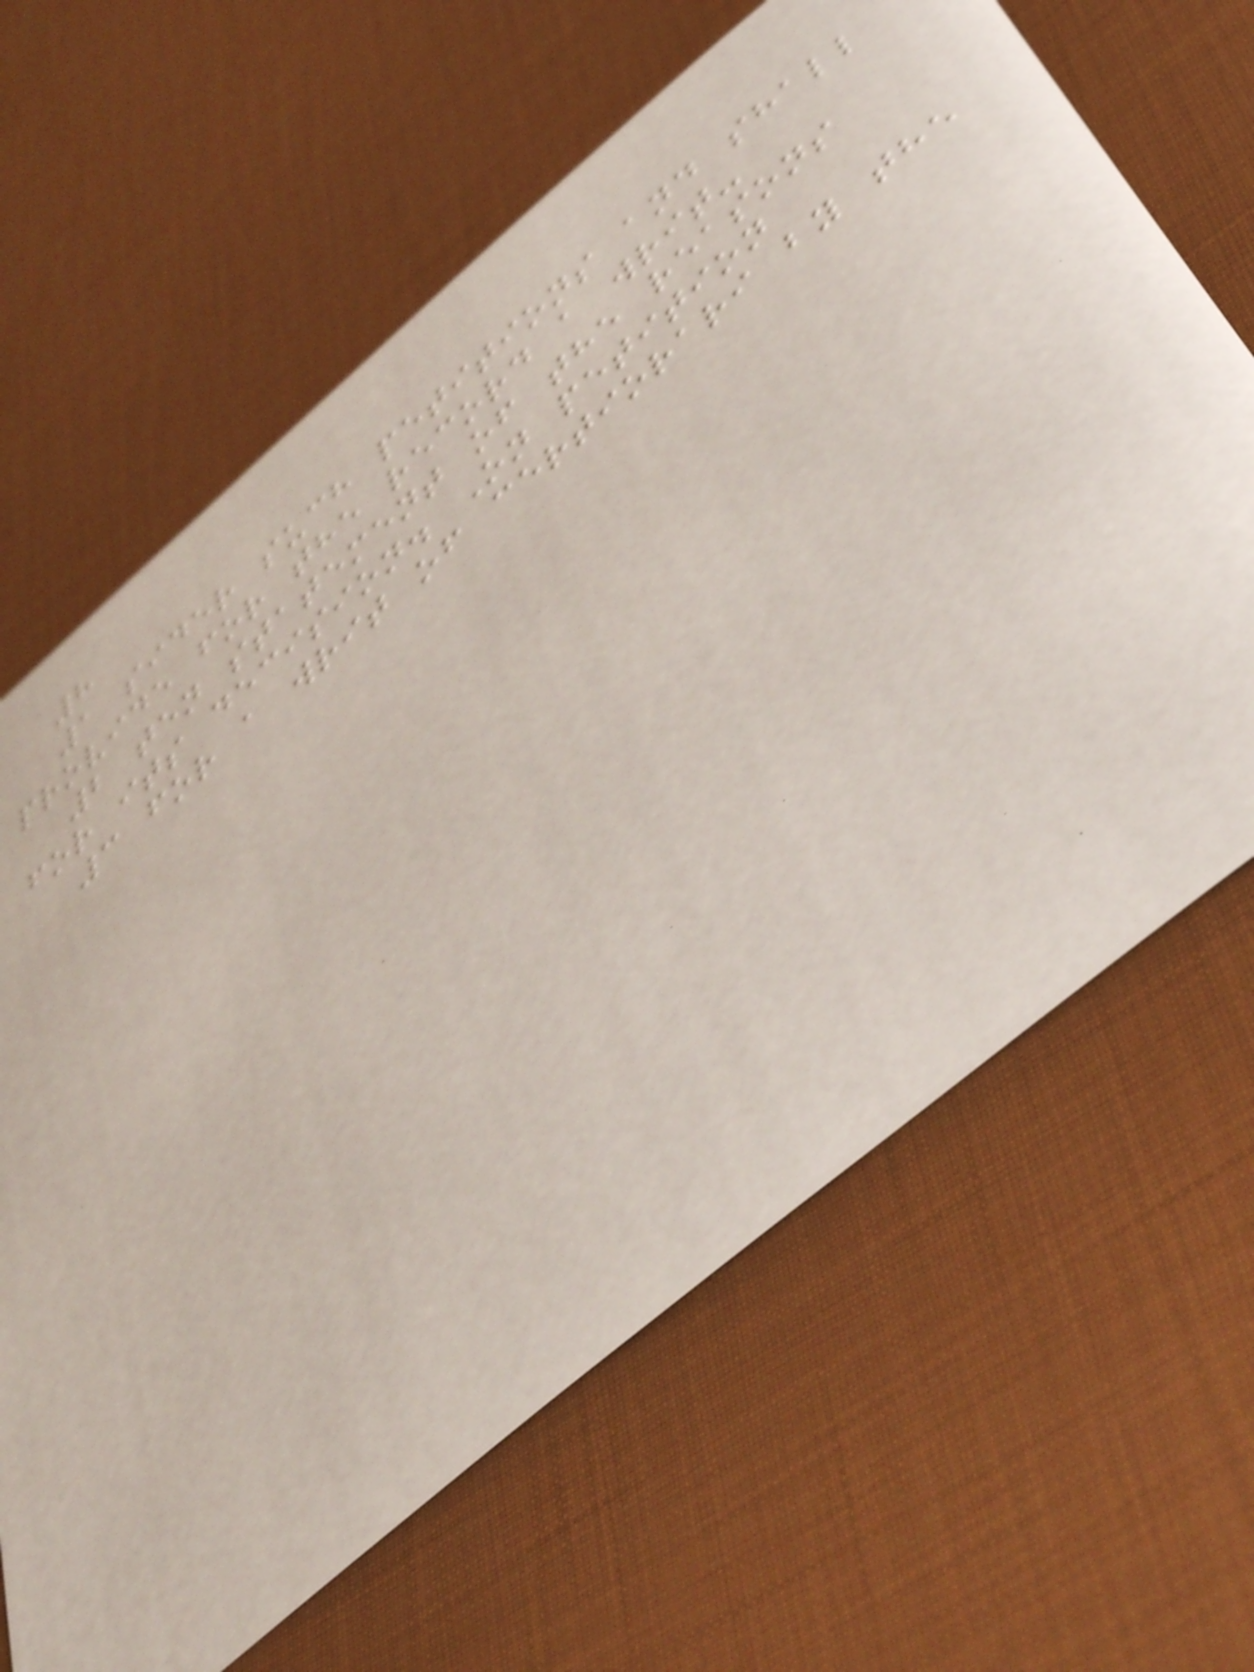8
1 sider such petitions and shall
provide for the record a writ-
2 ten statement of the reasons
for its decision. On petition
3 for a writ of certiorari by the
